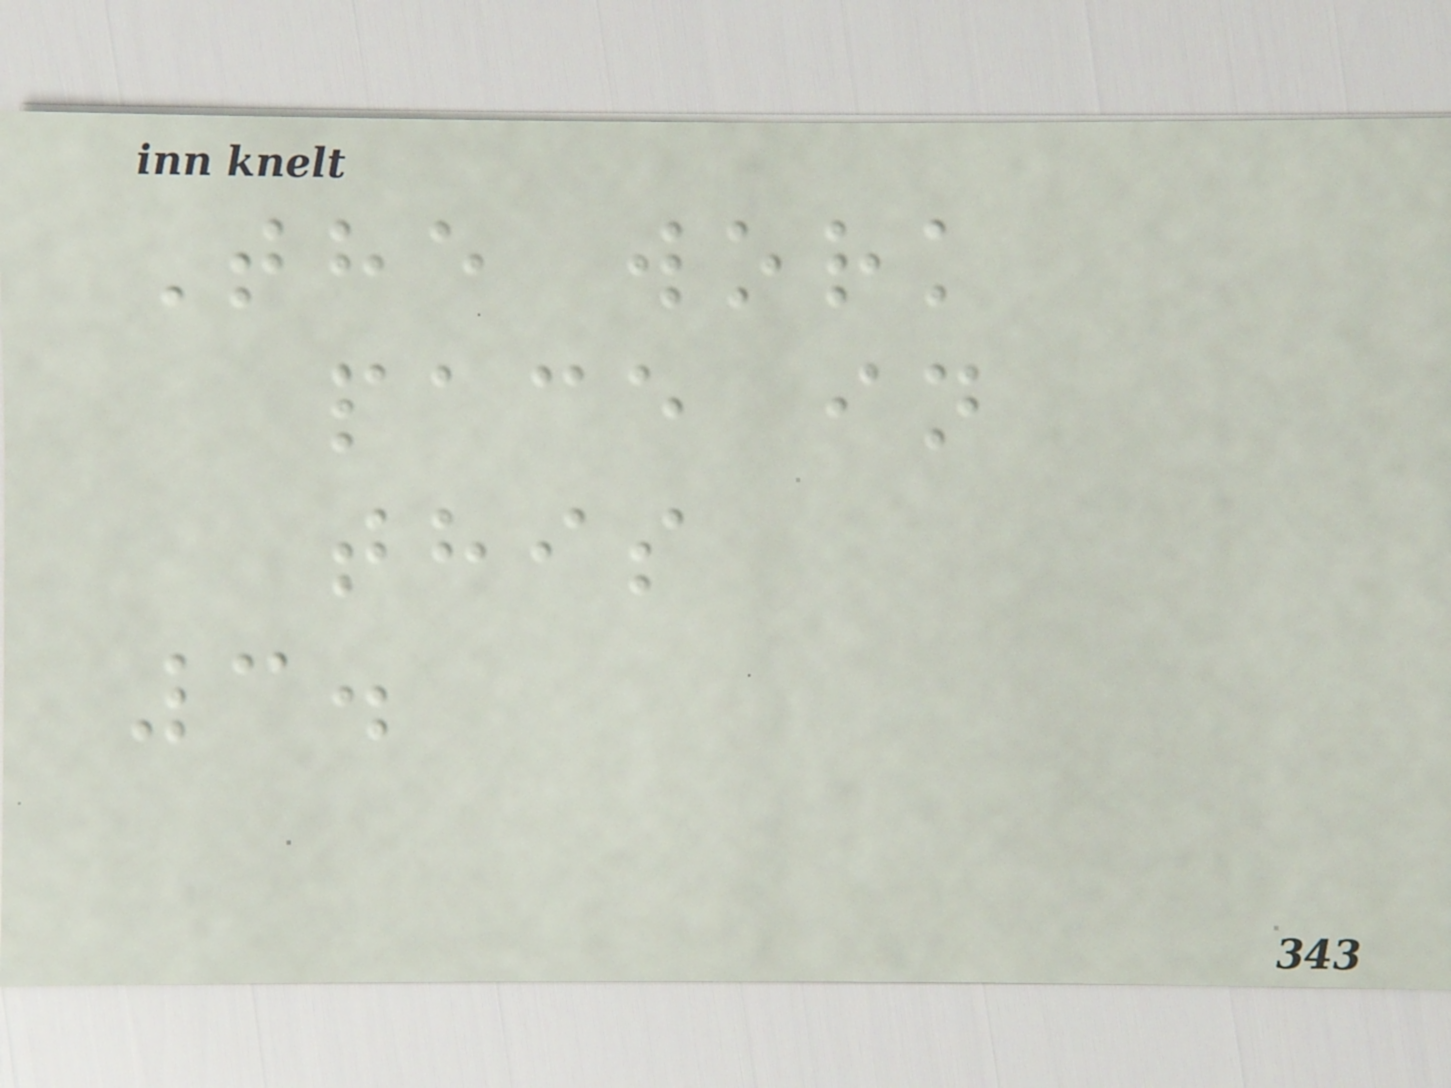The work
pace in
this
3.
